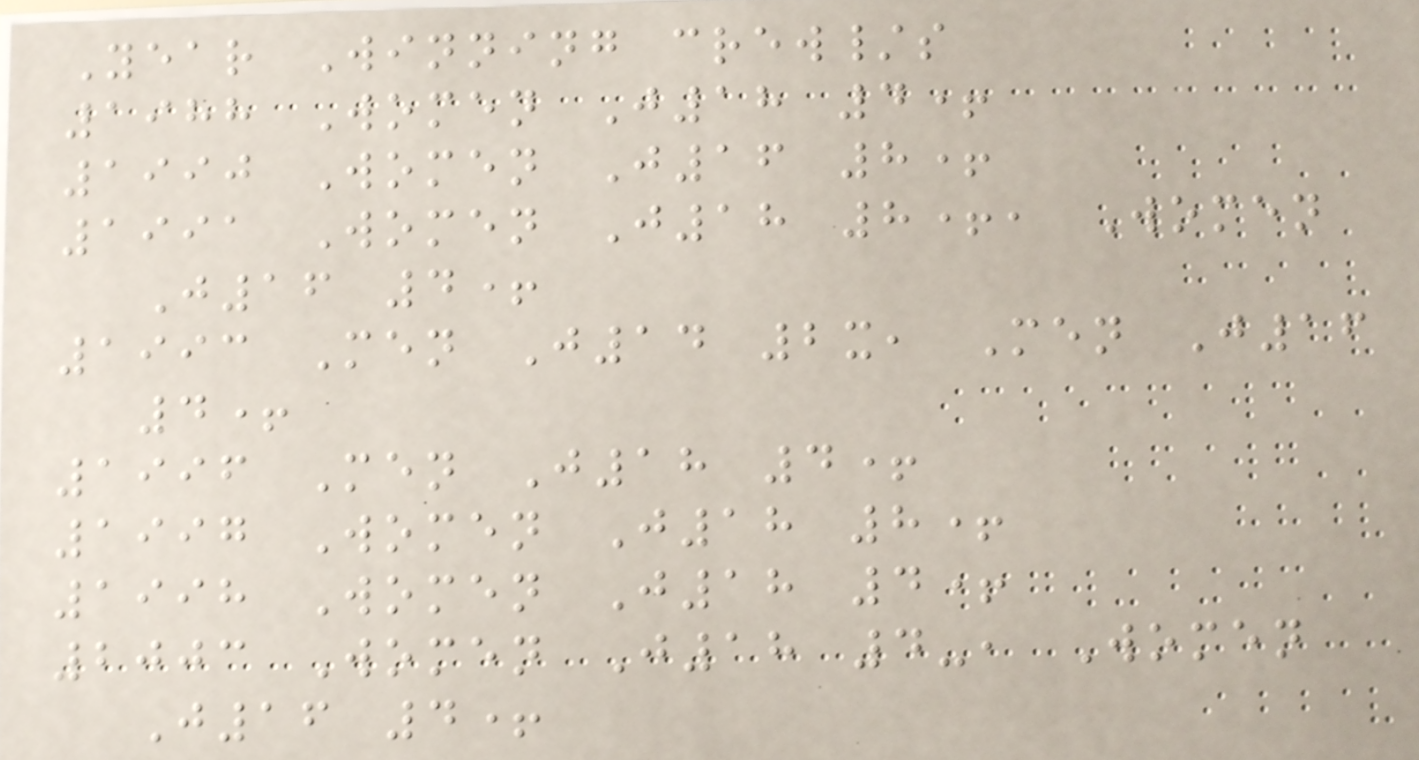Year Winning crew/s
1988 Women J18 4+
1990 Women J16 8+
1991 Women J18 8+, Women
J16 4+
1993 Men J14 2x, Men J16
4+
1996 Men J18 4+
1997 Women J18 8+
1998 Women J18 4+
2003 Women J18 4-, Women
J16 4+
